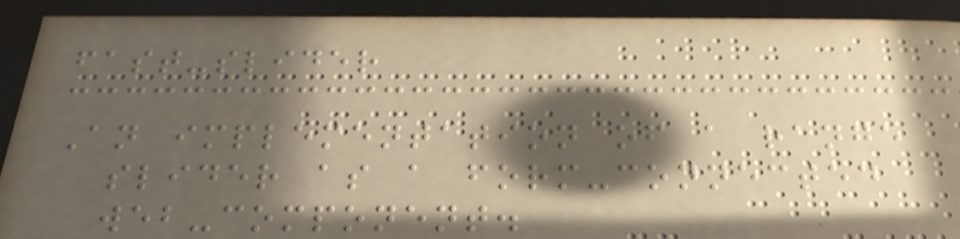fast-slider
An implementation of a range
slider as a form-connected
web-component.
